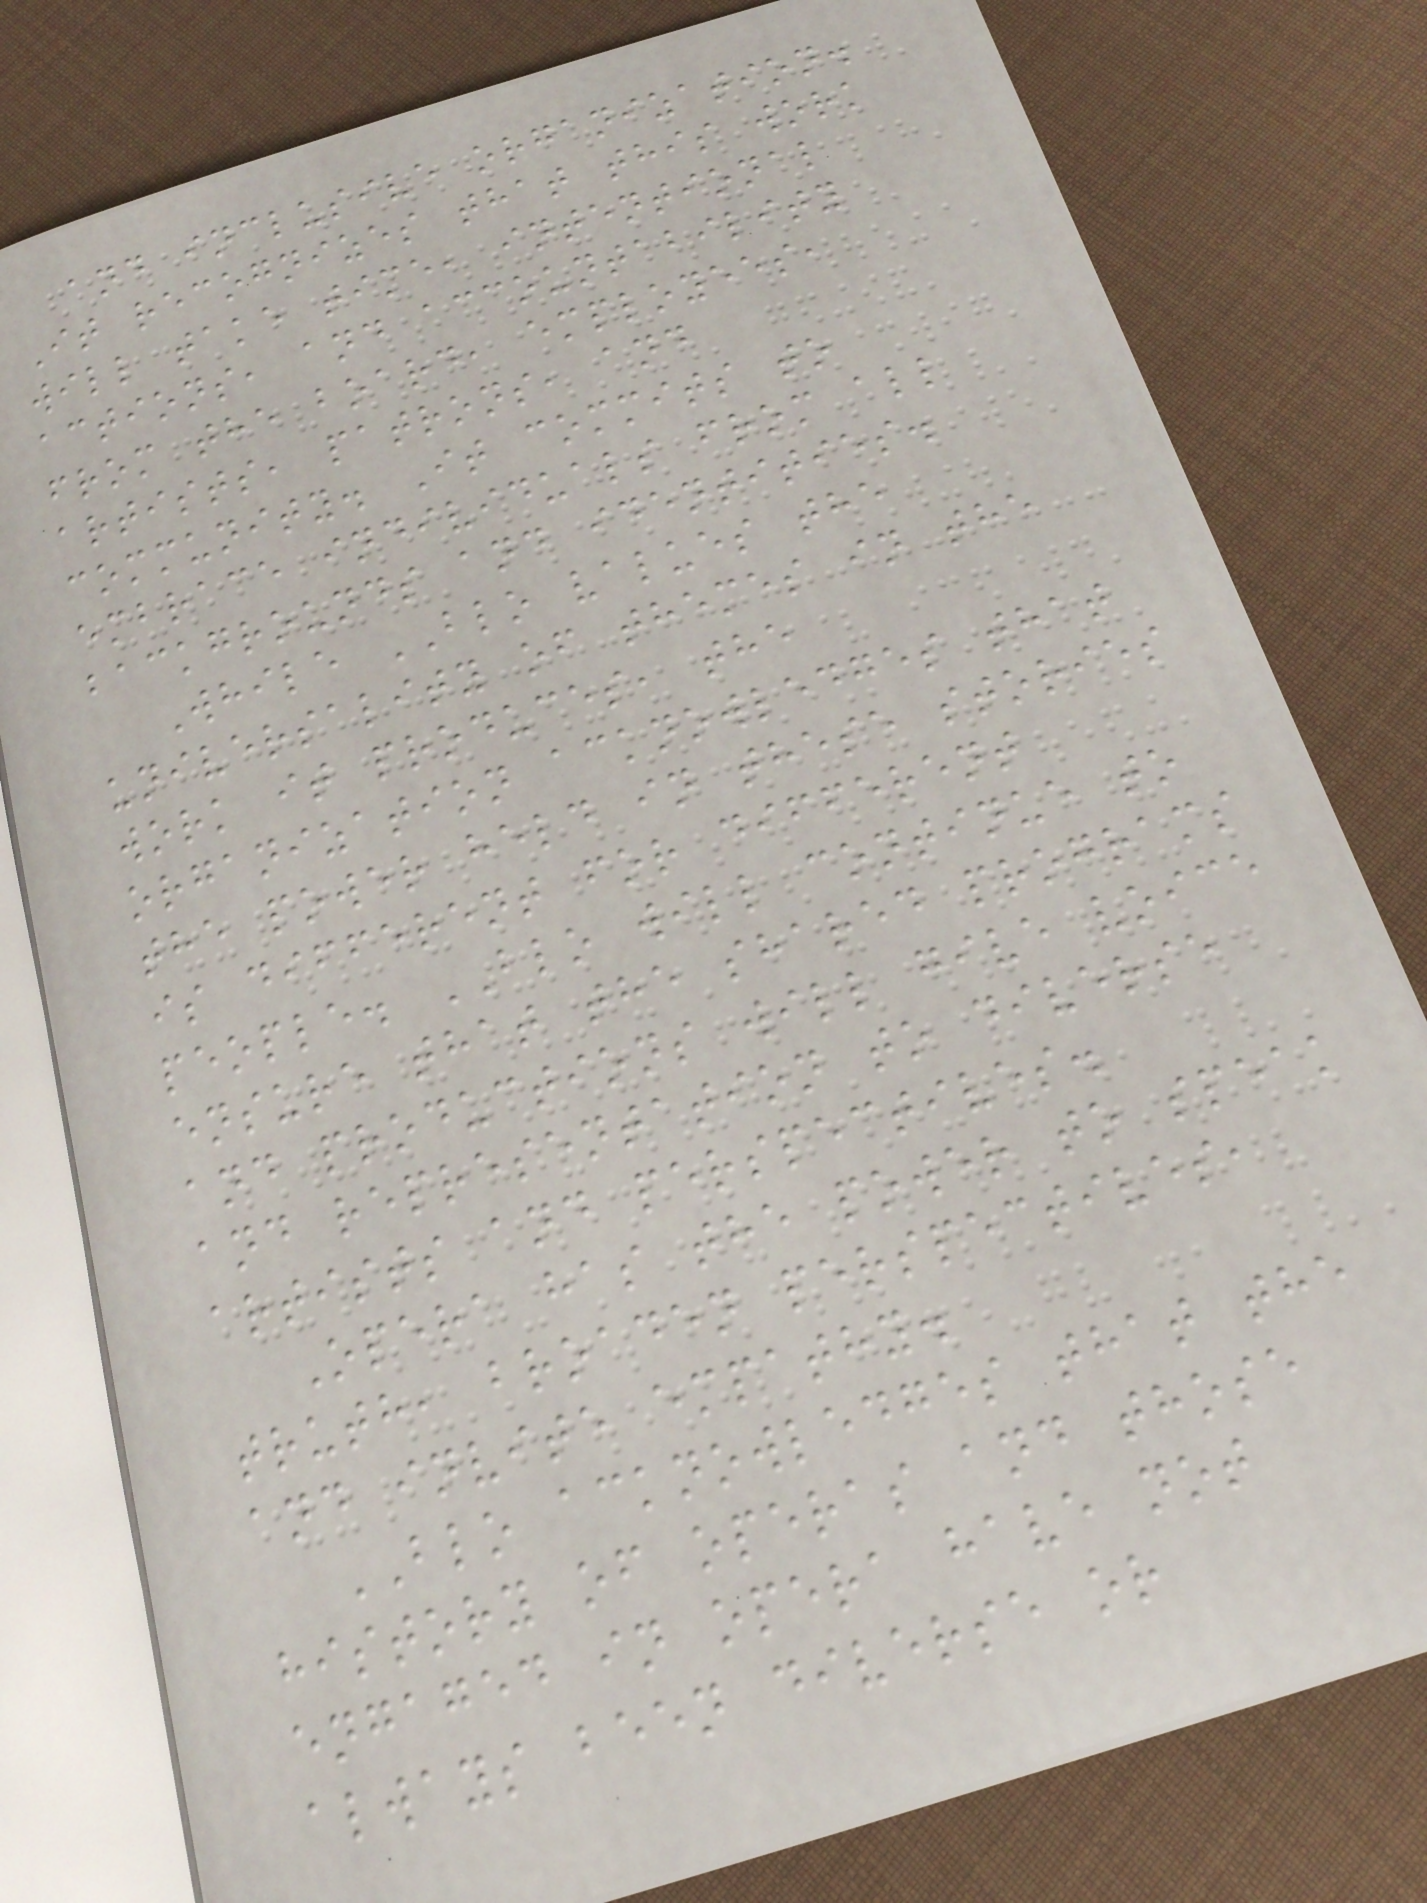and inclusive organization.
It recognizes that this work
will take time, intentional
actions, and accountability
from the board, employees,
artists, patrons, and
community. It commits to
embrace individuals from all
backgrounds and identities.
While BLO values the
universality of themes in the
work it produces, the
organization acknowledges that
the power held in these stories
is different for different
people. BLO will continue to
ensure that the shared programs
and productions will give voice
and representation to diverse
artists and perspectives.
Opera has the power to speak
truth, broaden perspectives,
and invite empathy.
BLO acknowledges that the
history of operas and those
engaged in opera have not
always been diverse or
